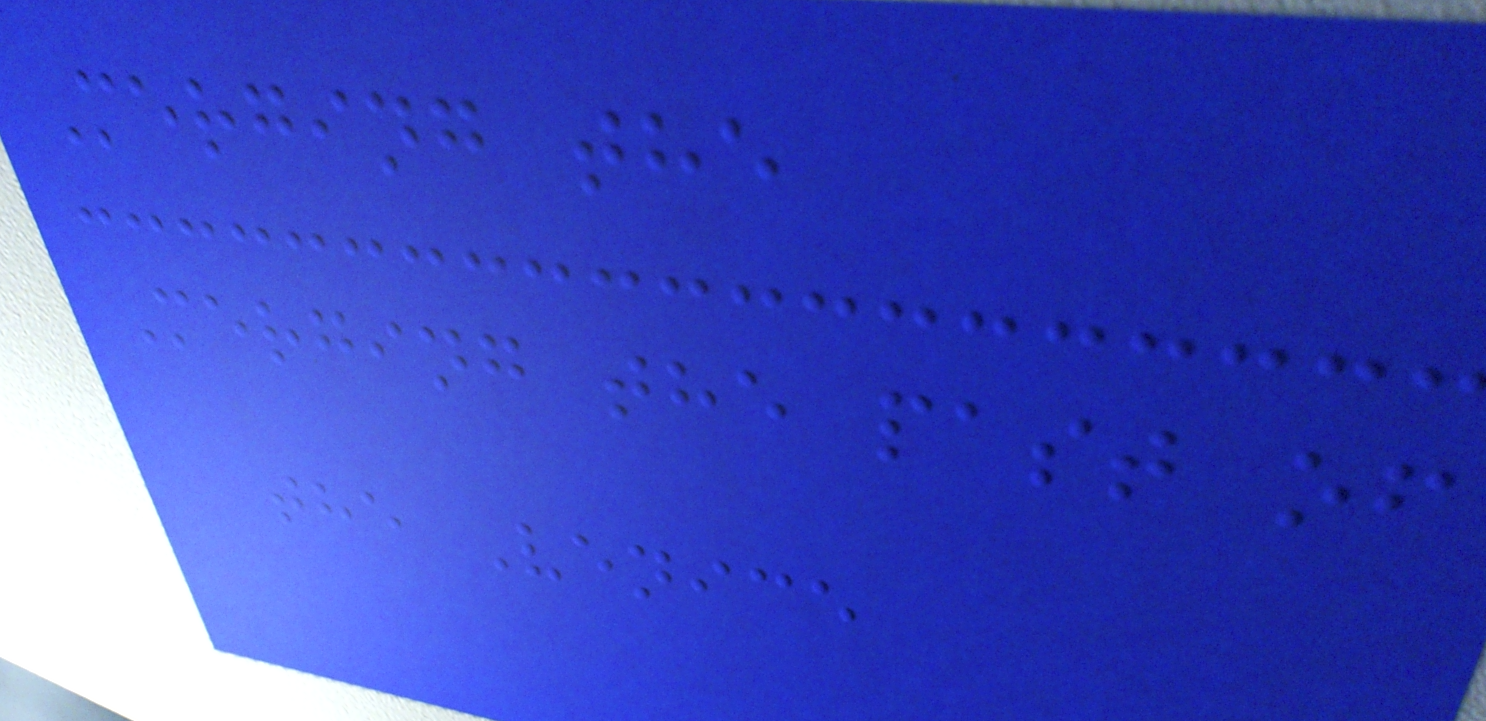Merging the
Merging the past of
the Venice
